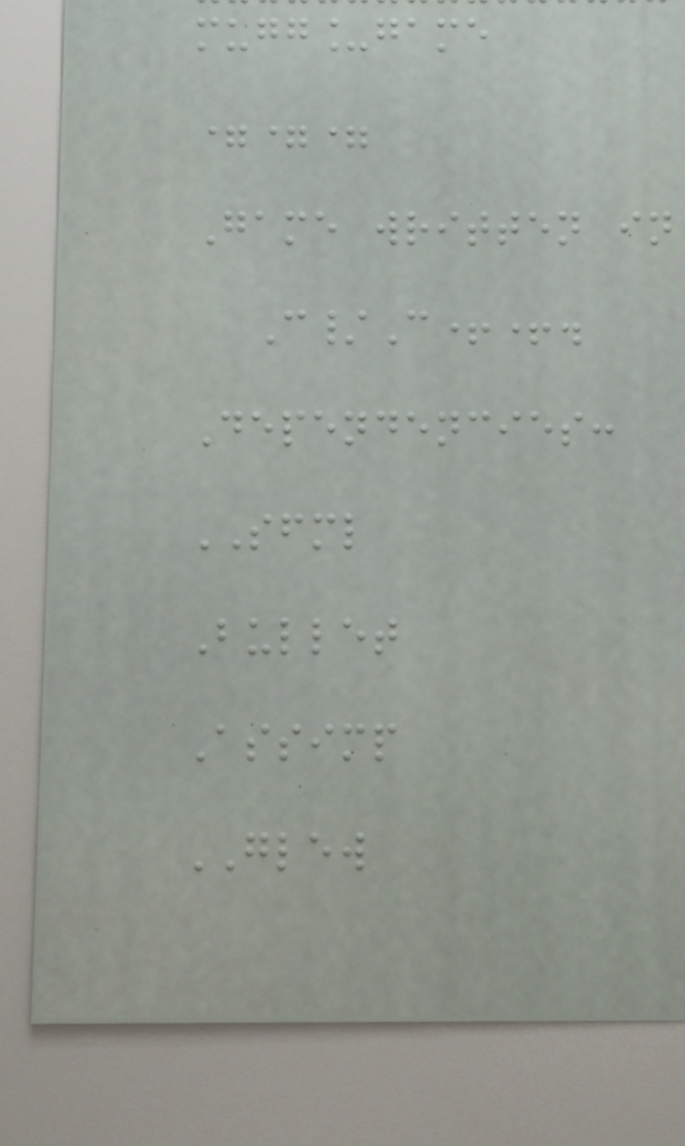mugg_game
===
Game written in
C/C++.
Dependencies:
SFML
Bullet
Assimp
GLEW
